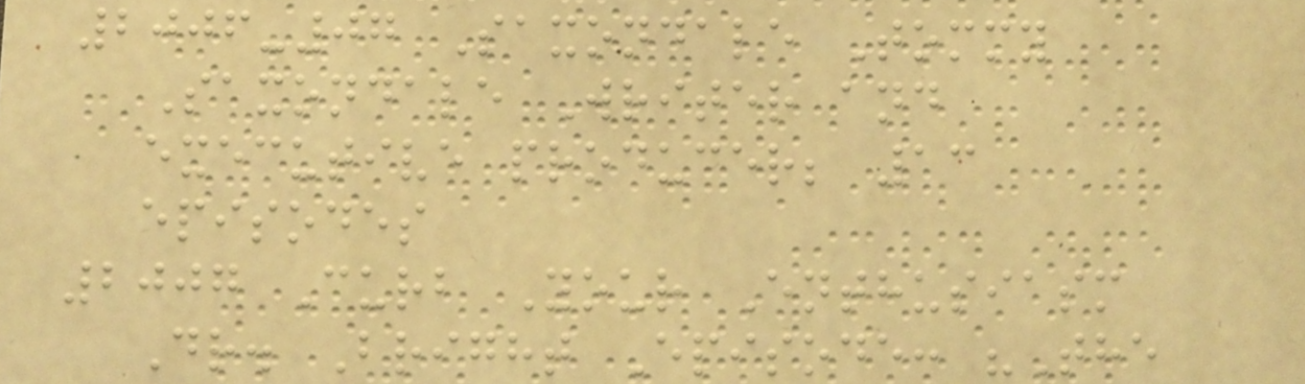2006-07 Saxondale Tommy
Saxondale Writer and
executive producer; 13
episodes
2007 Curb Your Enthusiasm
Dr. Bright Episode: "The
